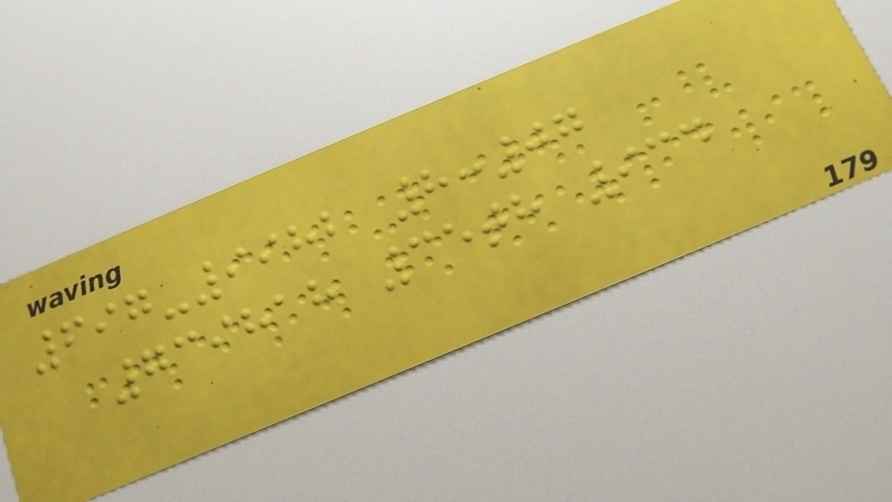697-9982 8:07
739818 35th 934
